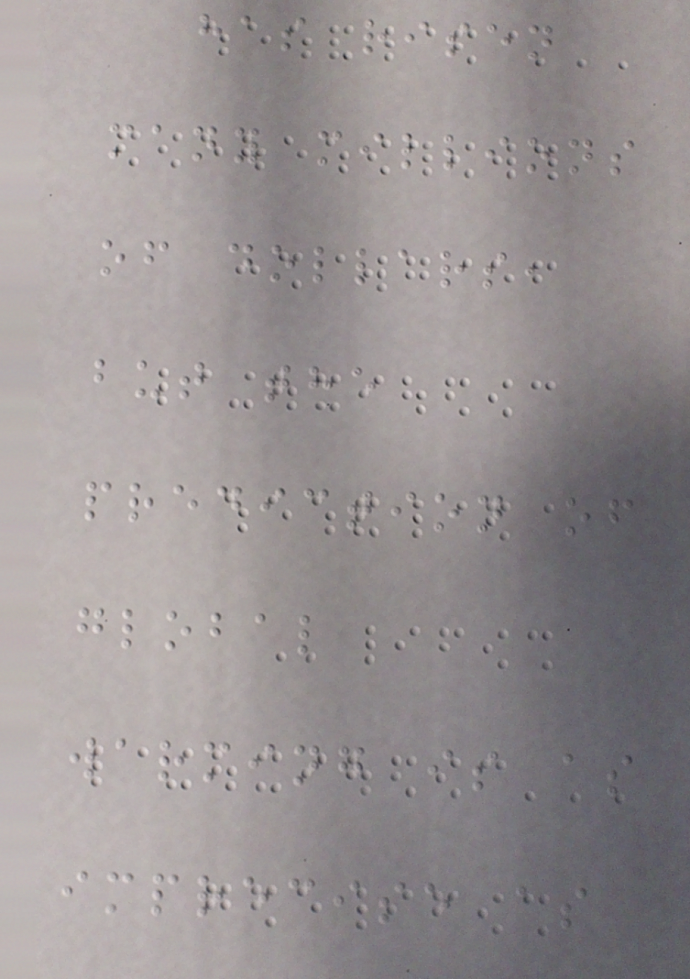has risen
many millions
of dollars,
but the
prediction of
global
warming is as
imprecise as
